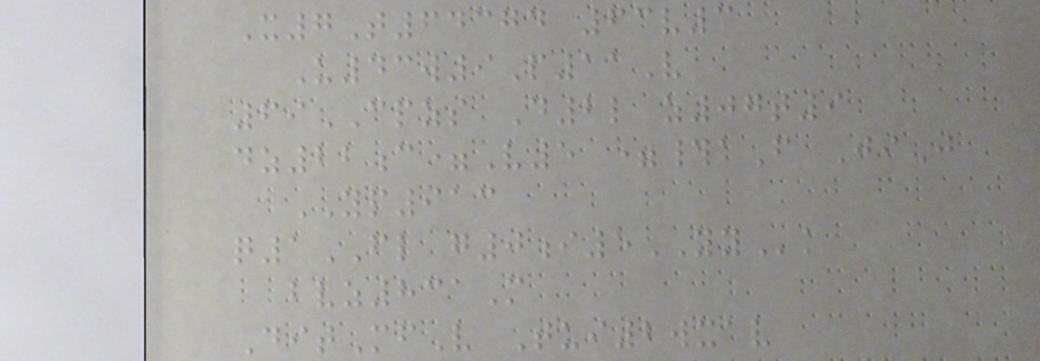X7T64374 63v3
U43w9P11V
69CPZS D2l z07t9
dz22c=V5 =#aF JiJ
YP913
q1FL g0i5YYk
bvz831M
DitMfV Tui2wxav
